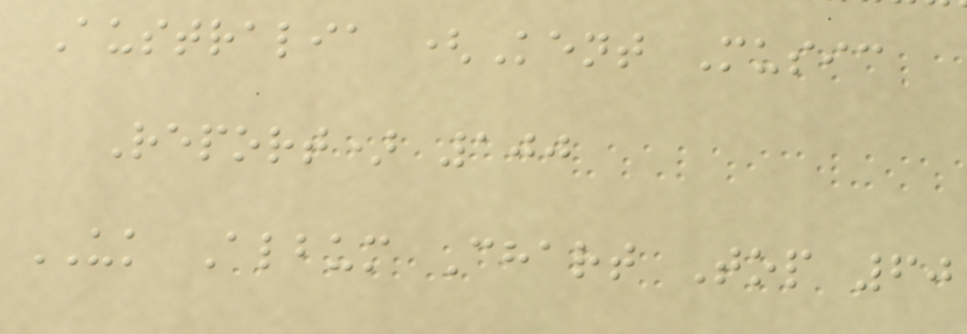Australia (Kent Music
Report) 100
UK Album Chart Top 60
